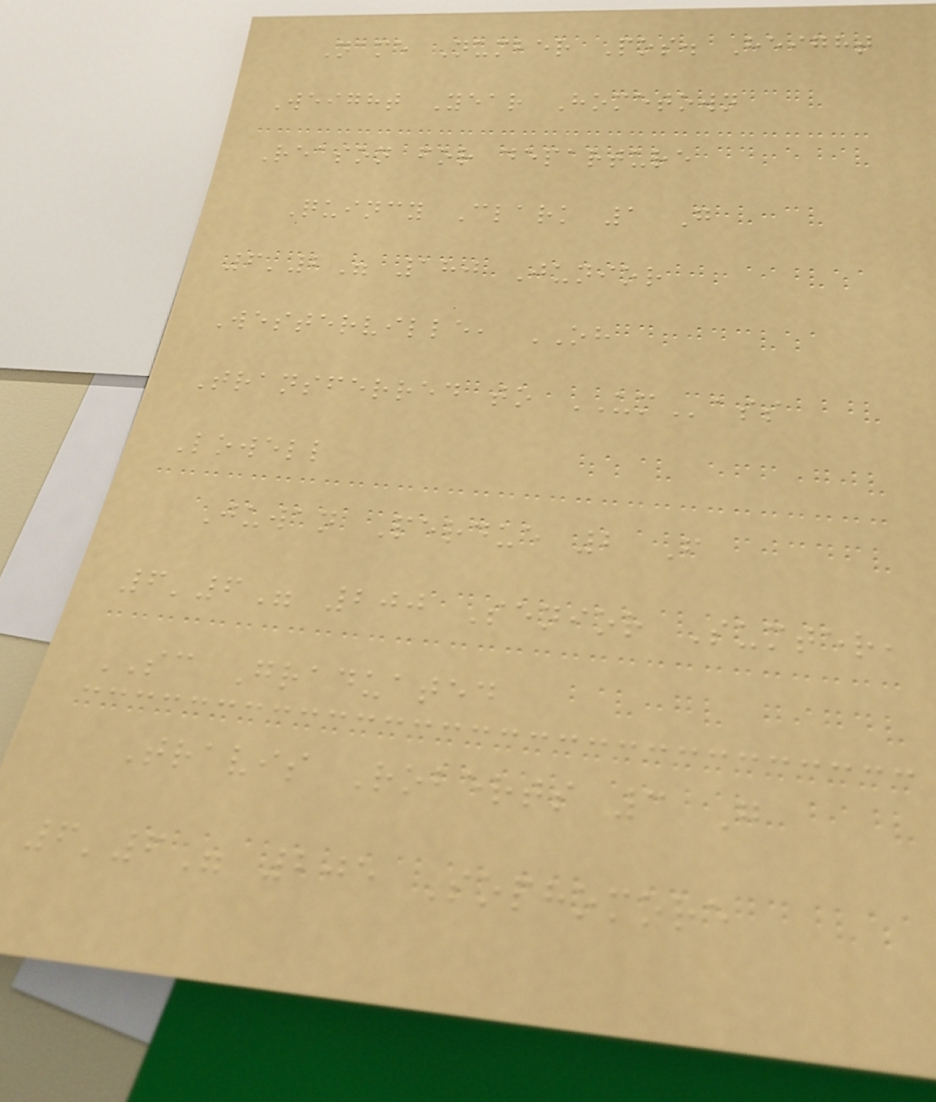Name Number Pos. Height
Weight Year Hometown
Reason for departure
Quincy Clark 1 G
6'2" 180 Junior
Westerville, OH
Transferred to UMass
Lowell
Juwan Perdue 2 F
6'6" 200 Senior Sumter,
SC Graduated
Travis Roberts 3 G
6'6" 205 Sophomore
